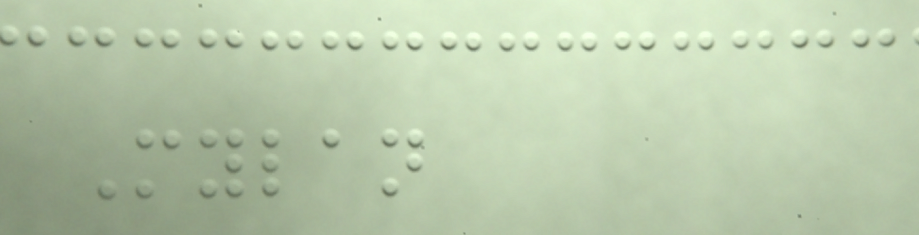Mylan
